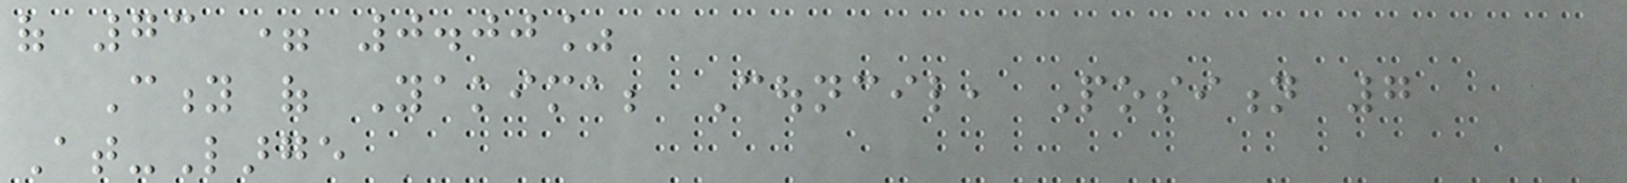of 73 = 0.00%
City of Yakima; Council, Position 7
At-Large
